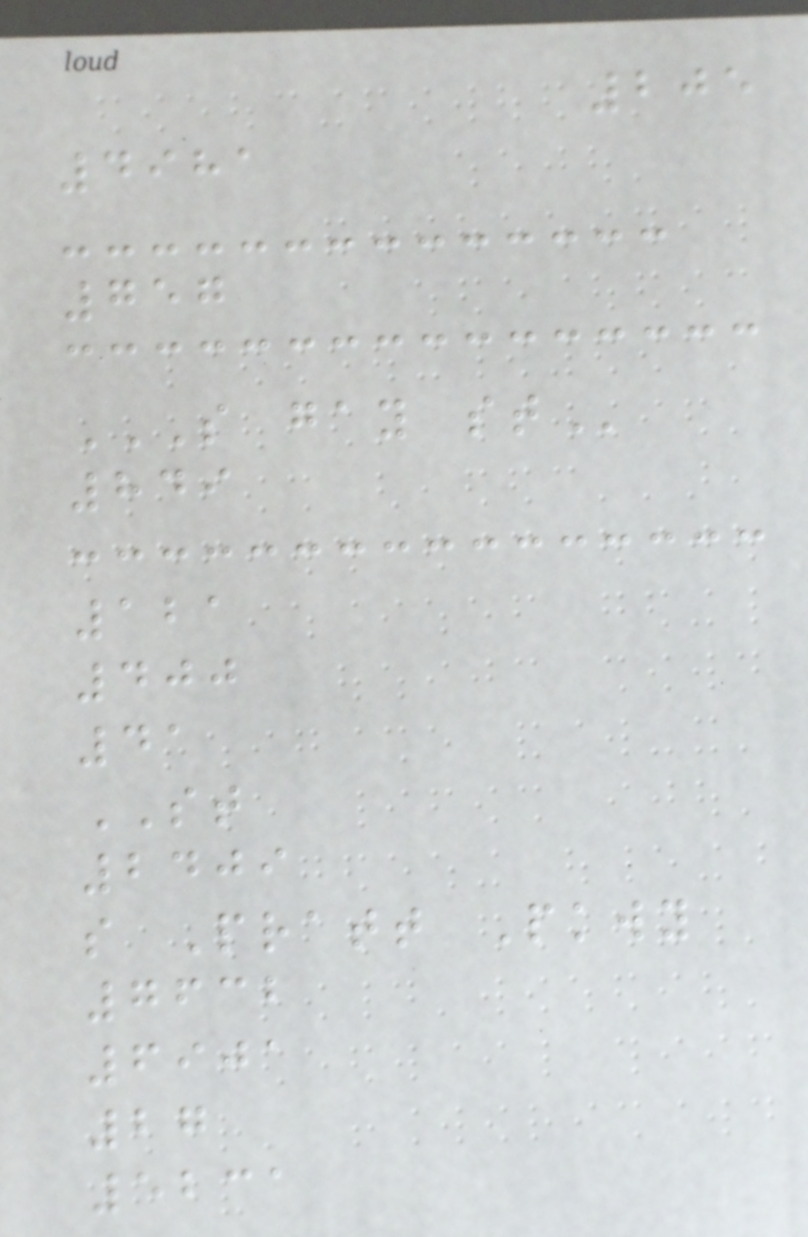205
4981
757
S GAY ST
849
121
400
41
ST
2409
s Pratt Pkwy
7632
6901
27
5231
